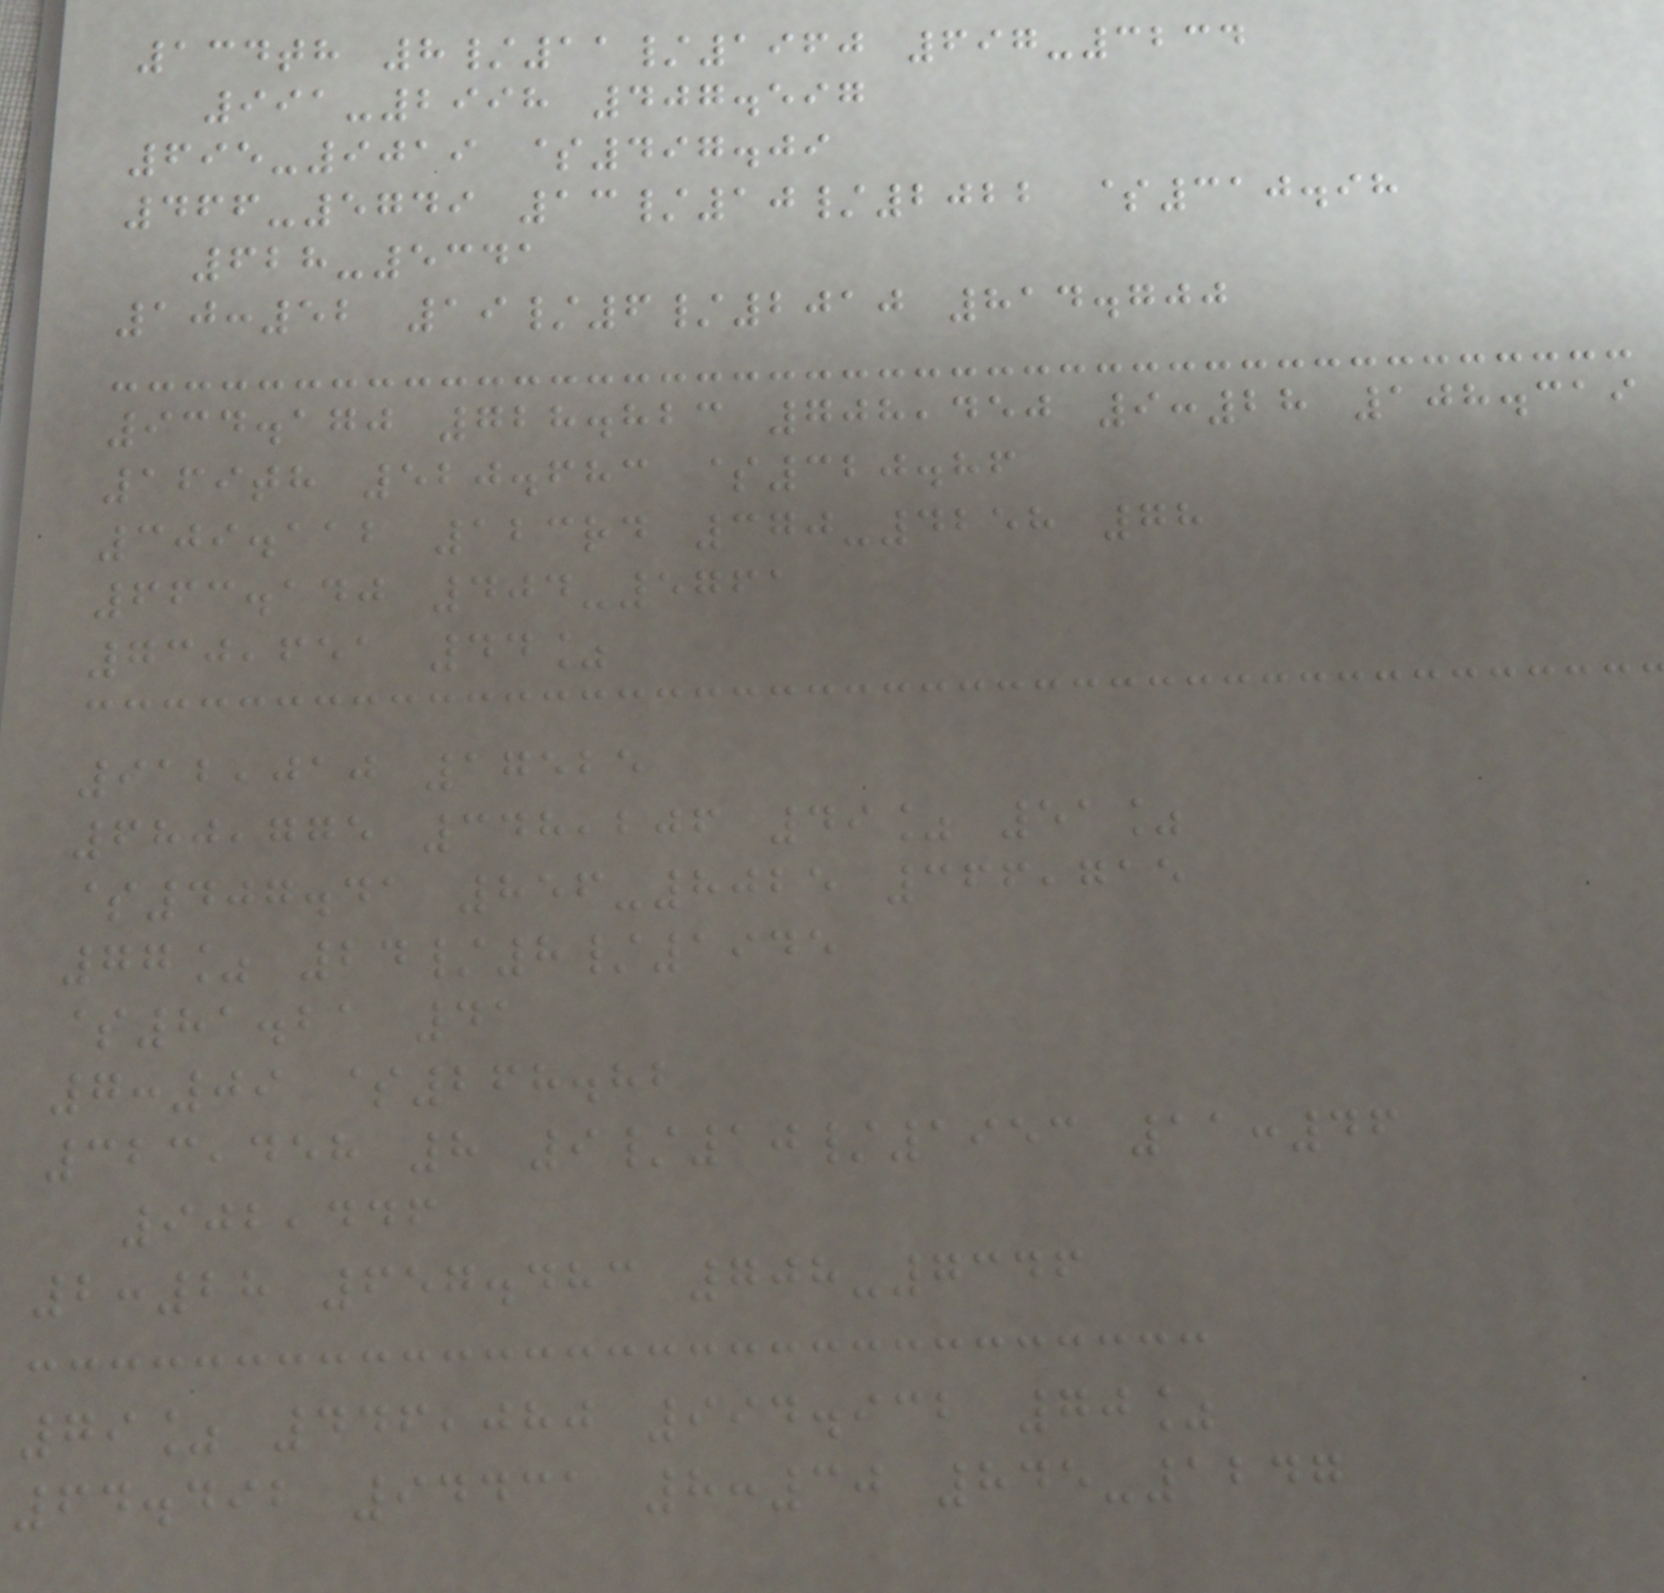134th 8/11/1960 697-3234
991-2998 407.597
695-9019 $497.09
466-5749 13/10/2022 $310.98
628-5341
10:52 19/6/2010 814.700
934.170 728.823 708,450 9:28 108.319
169th 520.683 $320.86
309.112 123rd 370-4258 78
663.140 404-5761
730,651 44%
912,010 17525
680,775 348,206 49% 51%
$407.41 856-8025 366,715
77% 24/8/1945
$81.21 41
7:09 $268.82
323,458 8 9/10/1953 11:46
902,446
2:28 657.483 708-7346
79% 446,080 994.932 70%
64.492 94431 8:30 845-1247
